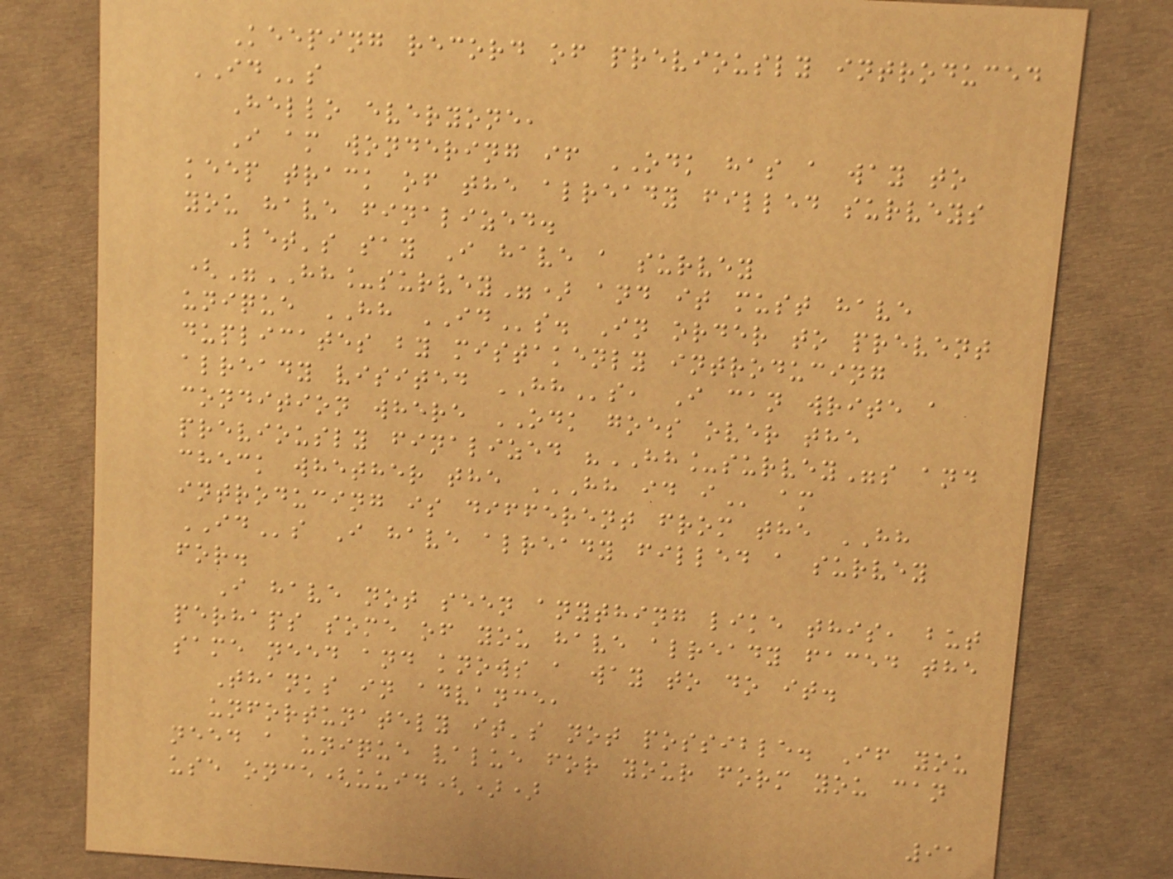Keeping record of previously introduced
IDs
Hello everyone,
I am wondering if ODK has a way to
keep track of the already filled surveys
you have finalized.
Let's say I have a survey
("HH_survey") and it must have
unique HH IDs. In order to prevent
duplicates by mistakenly introducing
already visited HHs, I can write a
condition where ODK goes over the
previously finalized "HH_survey"s and
check whether the HH ID I am
introducing is different from the HH
IDs I have already filled a survey
for.
I have not seen anything like this, but
perhaps some of you have already faced the
same need and knows a way to do it.
Thanks in advance,
unfortunately it's not possible. If you
need a unique value for your form you can
use once(uuid())
91
